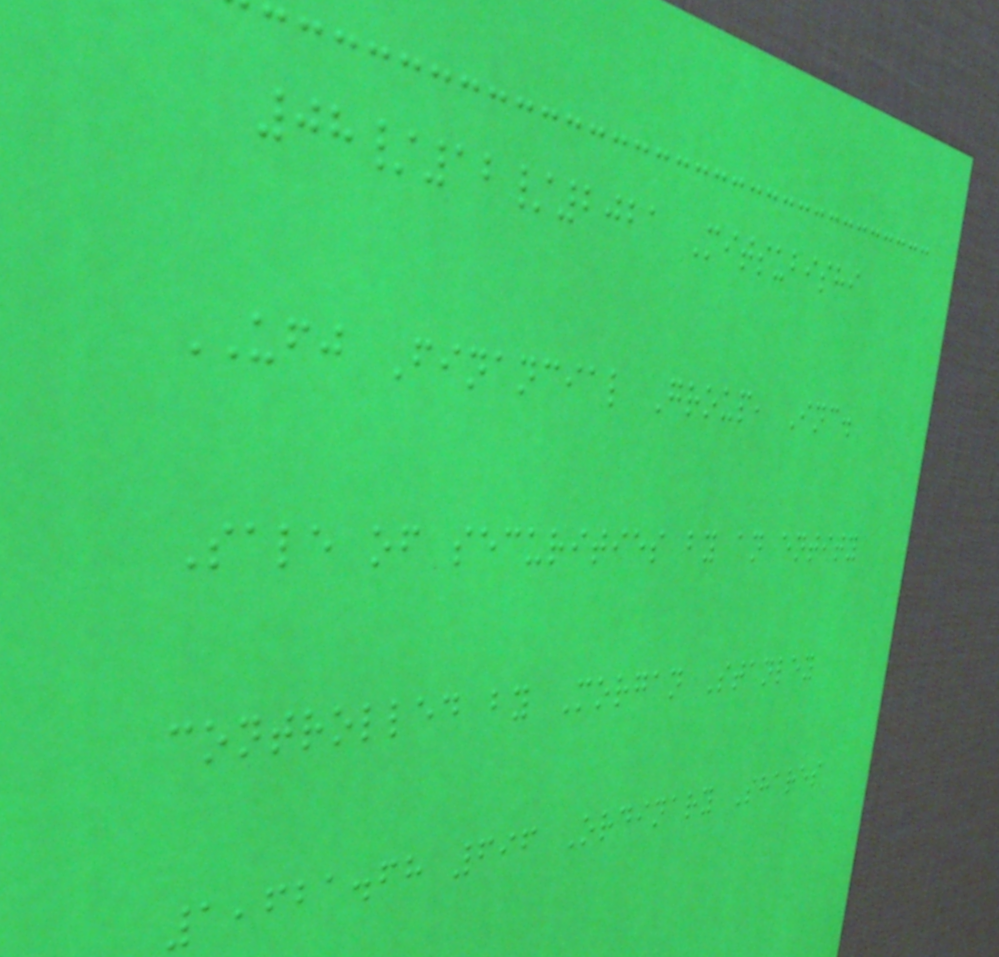08/12/2021 Mitsubishi
UFJ Financial Group, Inc.
Sale of securities by an entity
controlled by Morgan Stanley
1,621.68 696 Ordinary Shares
